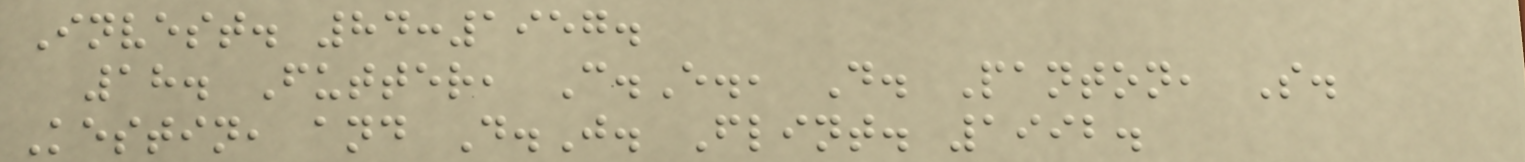Invest. 84:1957.
18. Futter, C.E., D. Panton, S.
Kestin, and D.J. Flint. 1992.
